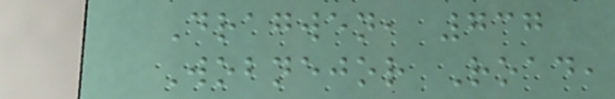Dragwen, 737
Wobnejor Road,
